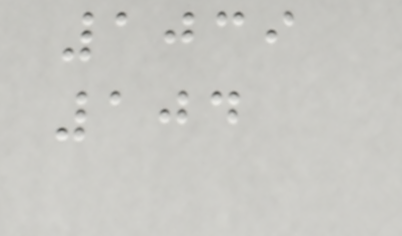1039
104
